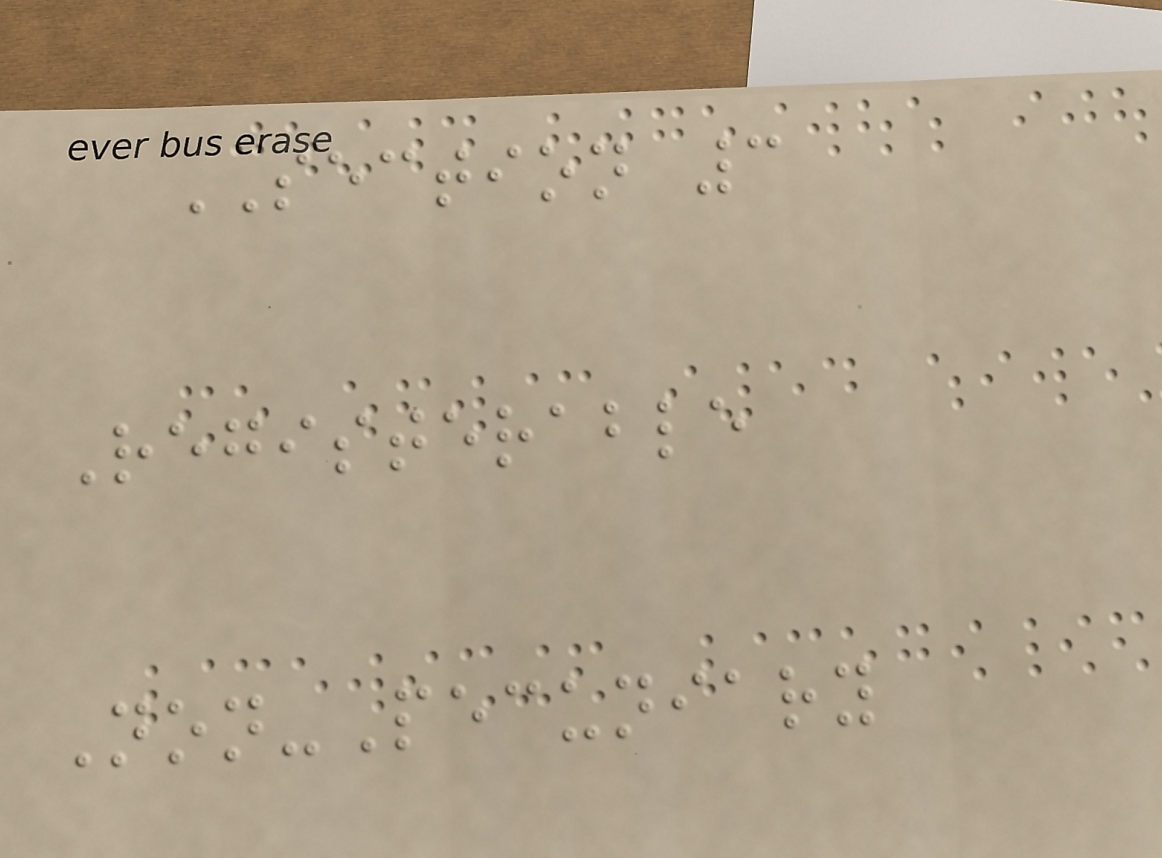SECTION 3
Registerable
Non-Pecuniary
